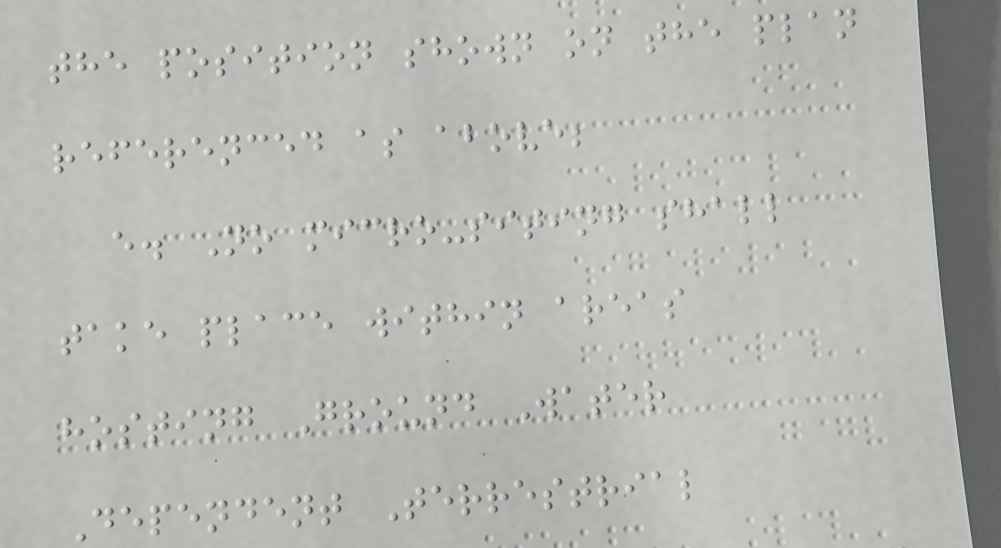the position shown on the plan
referenced as above;
e. No micro-siting shall
take place within areas
hosting Ground Water
Dependent Terrestrial
